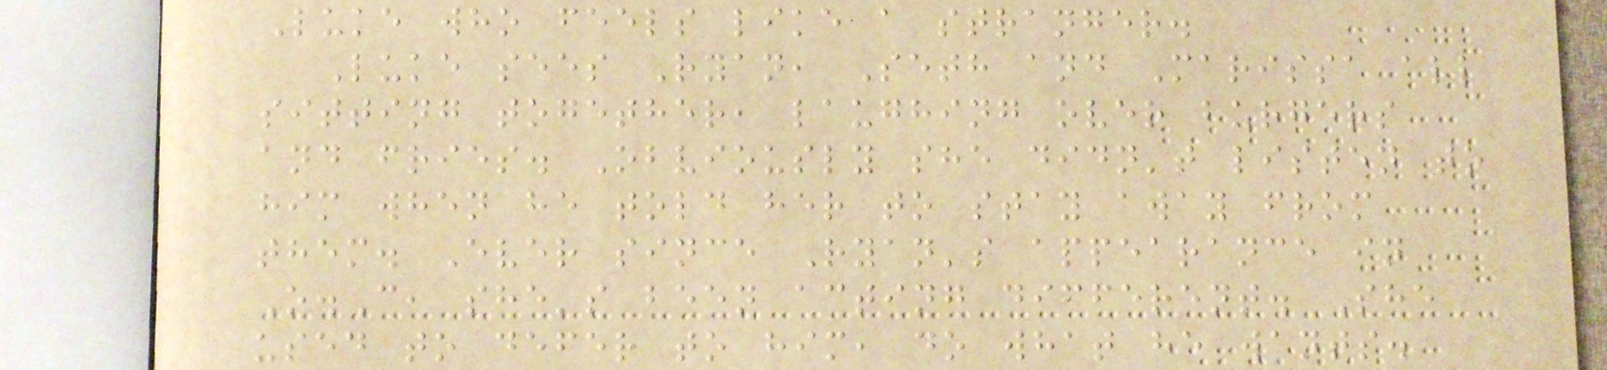Luke who feels like a stranger.
Luke sees Ryan, Seth and Marissa all
sitting together, laughing over burgers
and fries. Obviously she didn't listen to
him when he told her to stay away from
them. Ever since Ryan's appearance in
O.C, she's been acting different. She
used to defer to him, do what he wants.
